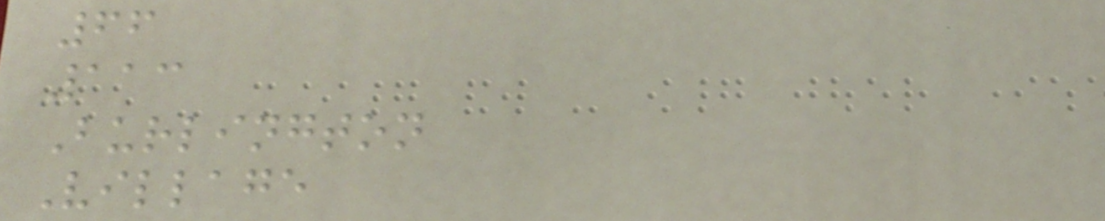66
113
Burlington
Village
